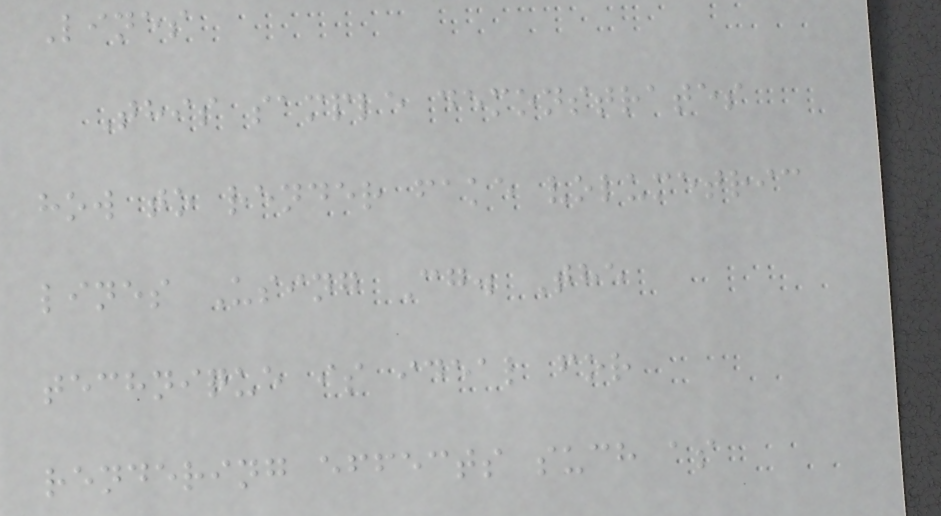Lines
This sample demonstrates
how to render fake volumetric
lines Using Cg. The
technique is ideal for
rendering effects such as
